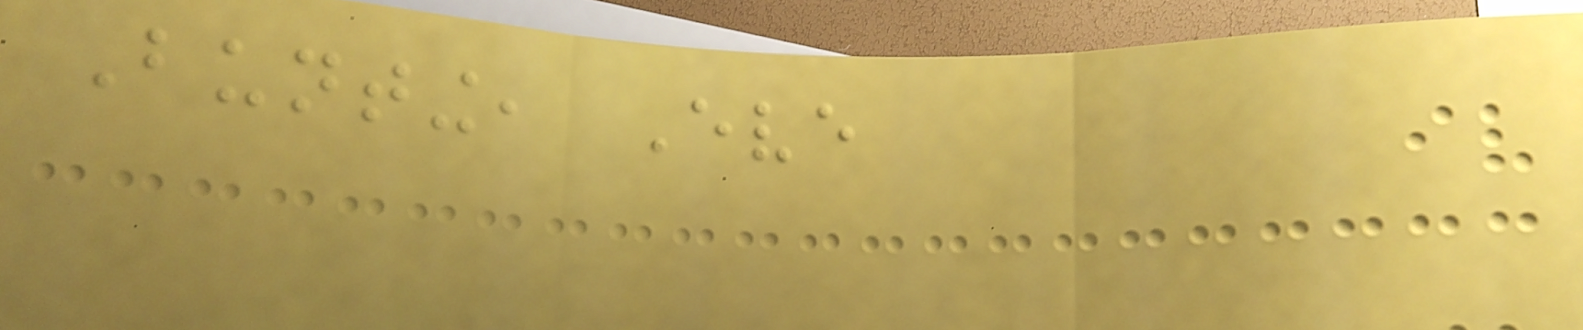Bunting, Eve
